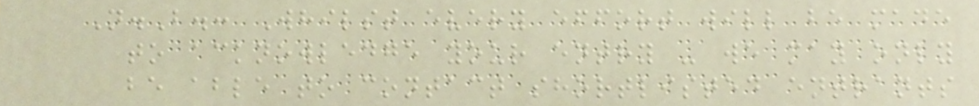N.B.: Whilst every effort will be made
to acknowledge your entry - we may only
be able to contact shortlisted entrants
